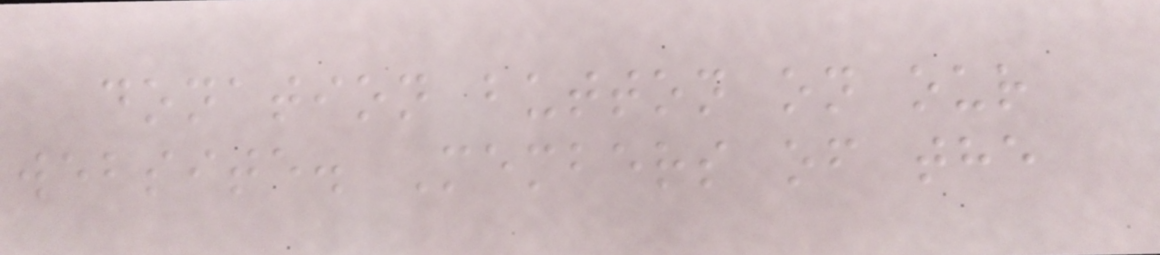donation button on our
website. Members of the
